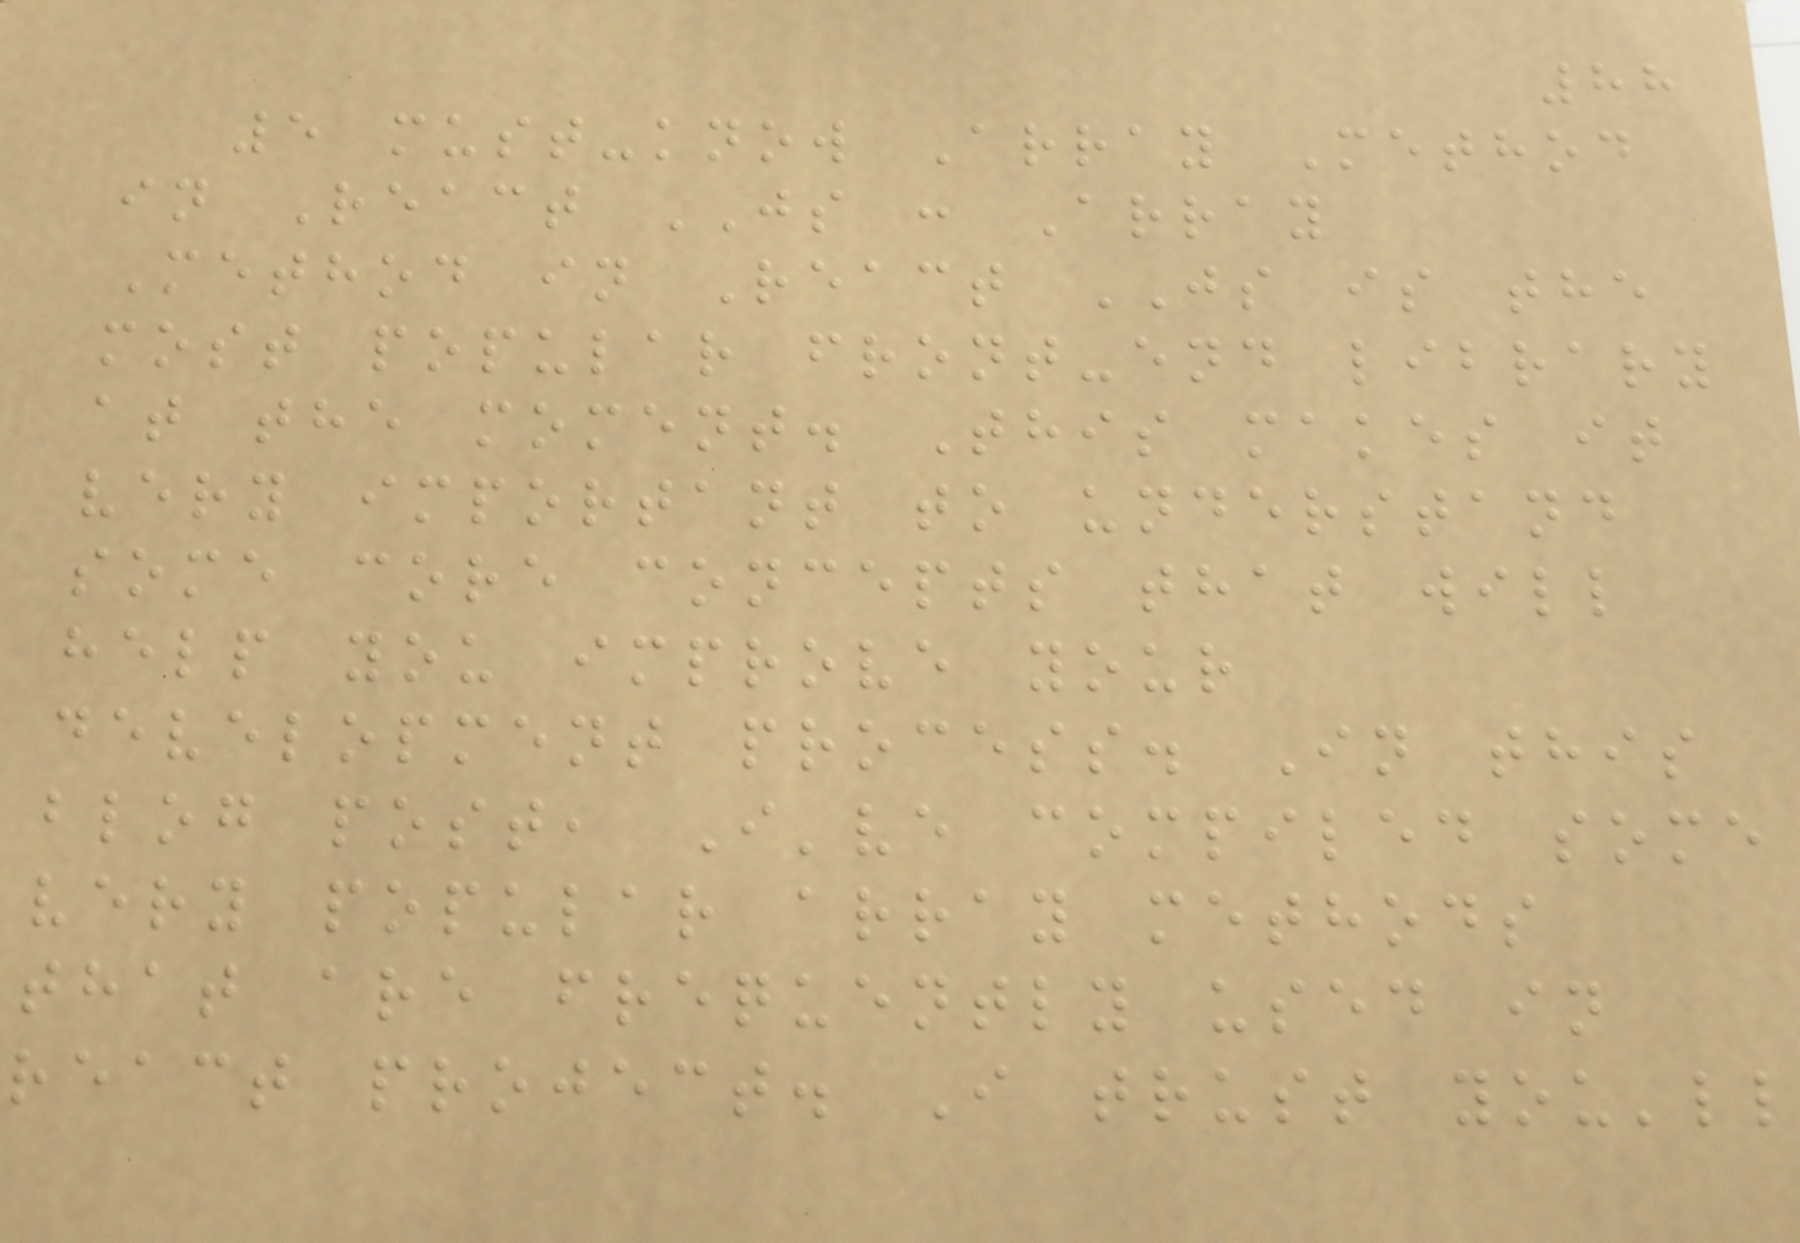88
5 must-know Array Method
in React JS : Array
Method in React JS is the
most popular front-end library
at the moment. This makes it
very important to understand
some core concepts that will
help you improve your
development process. In this
blog post, I've compiled some
very popular array methods
that are frequently used in
react project. I trust you'll
